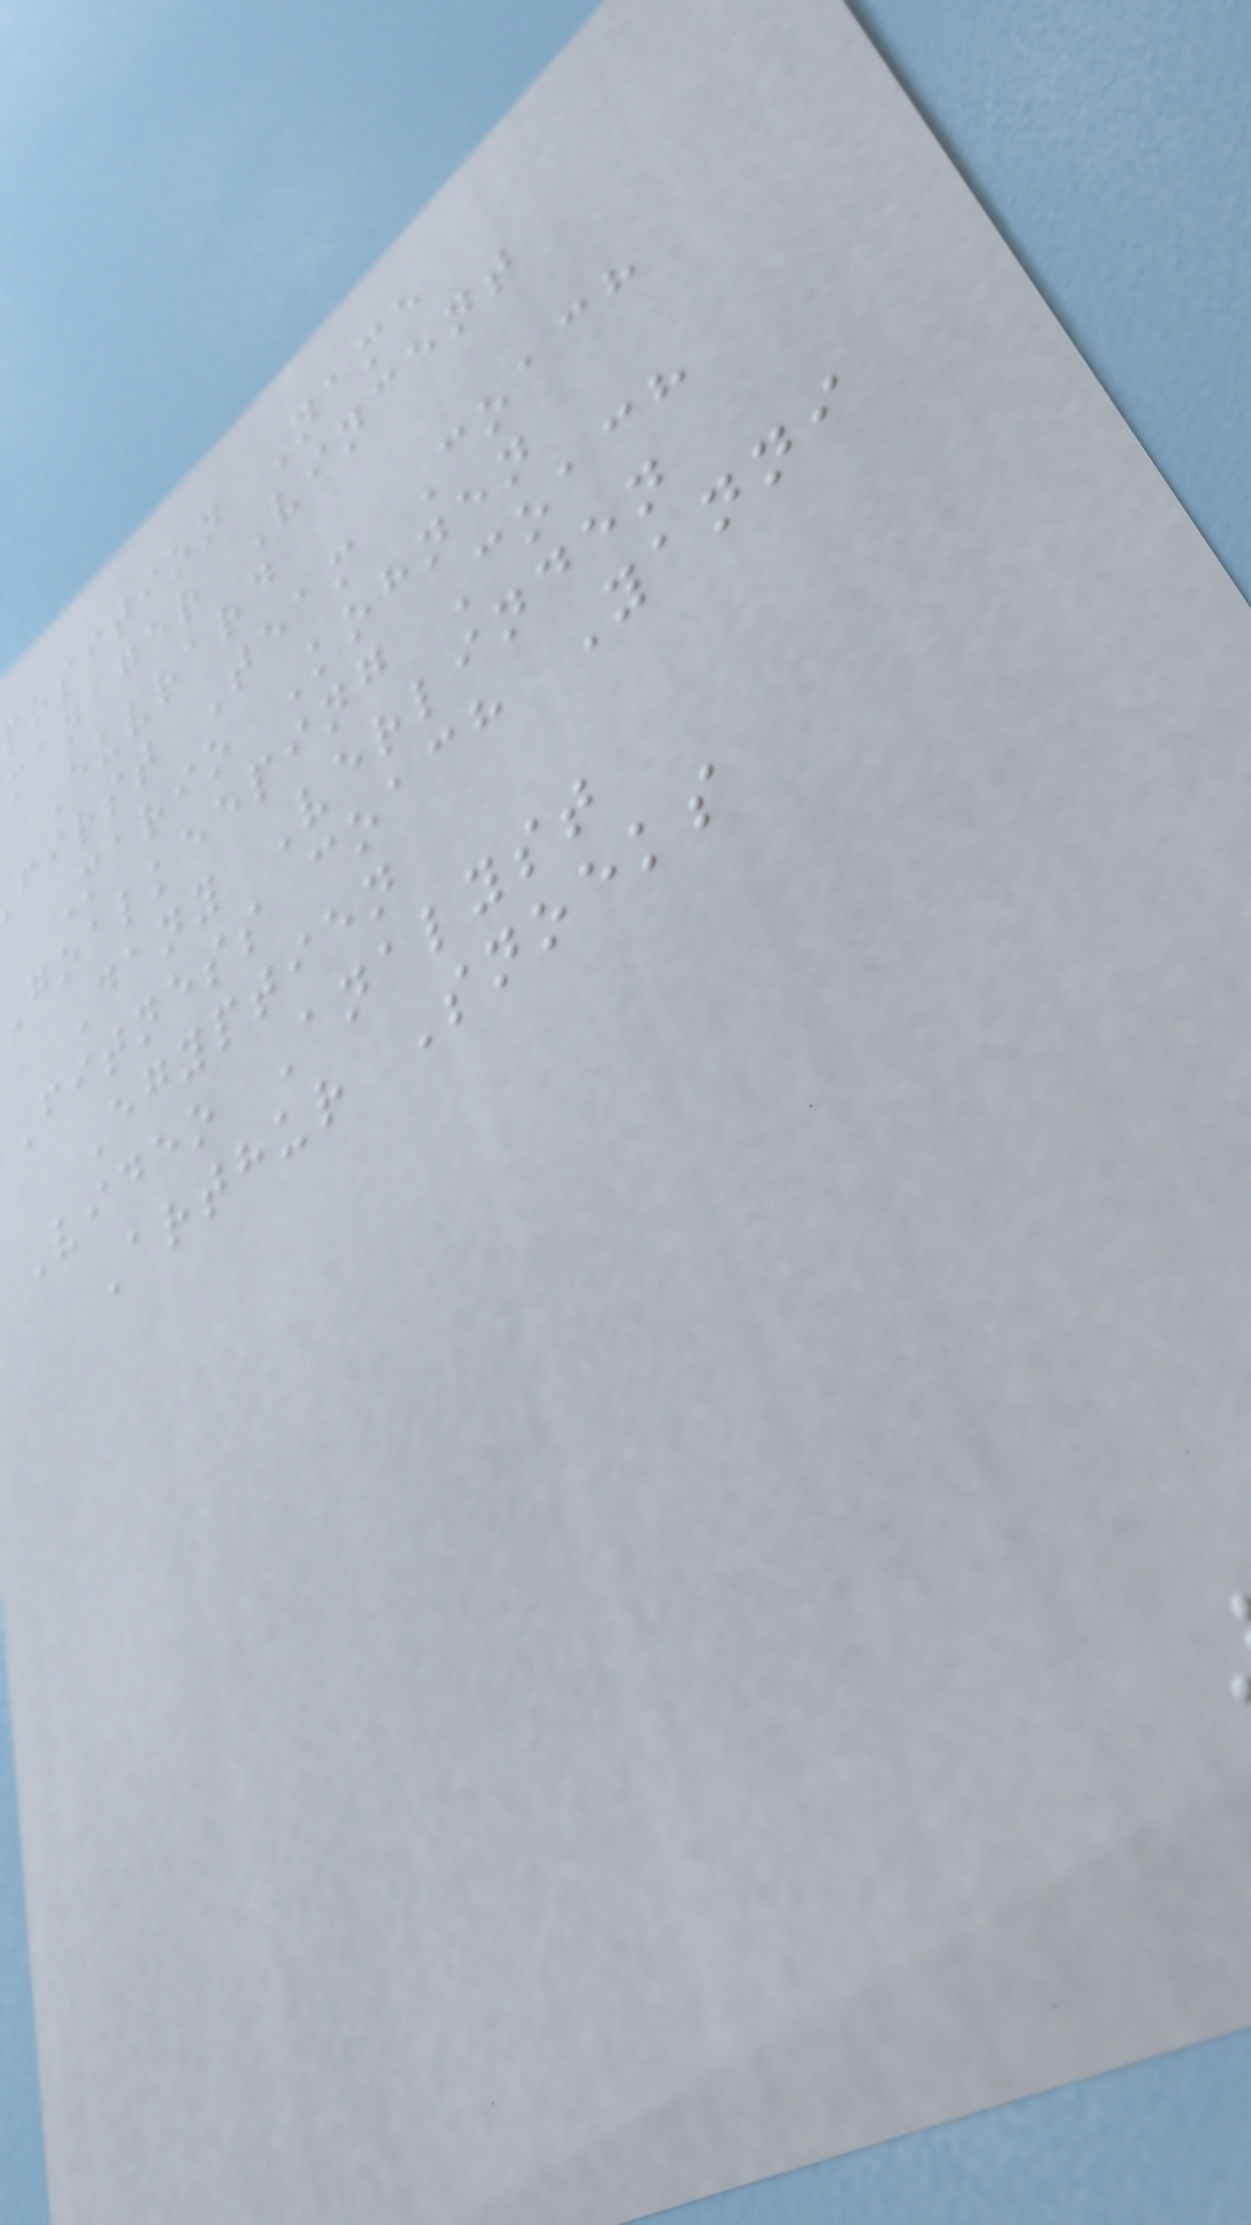position Name
manager Vincent
Euvrard
first Team Coach
Mario Kohnen
goalkeeping Coach
Dany Verlinden
Fitness coach Yanni
Egyptien
Video Analyst
Arthur Snoeks
